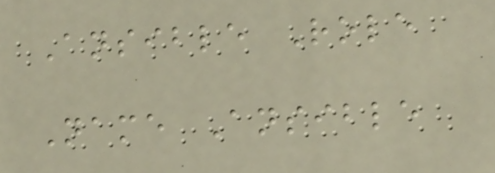Ansible Role
Name Ansible
